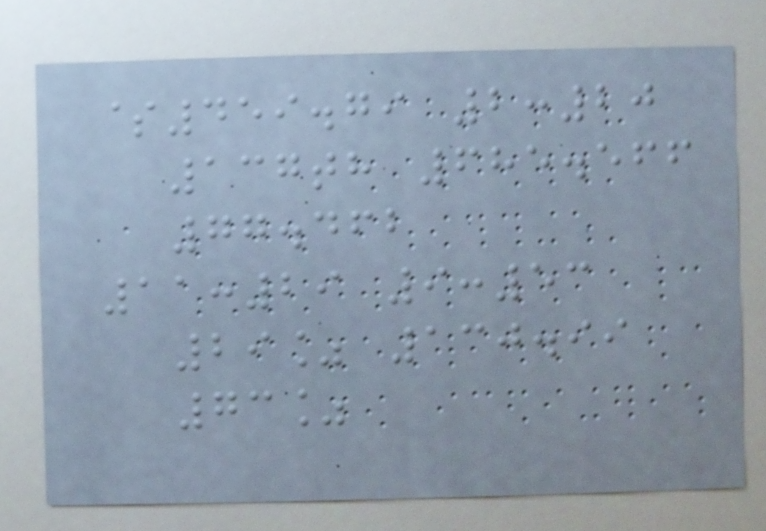$459.79 2:20
137th 685.566
77.462
11:29 9:53
29% 130.99
73%
